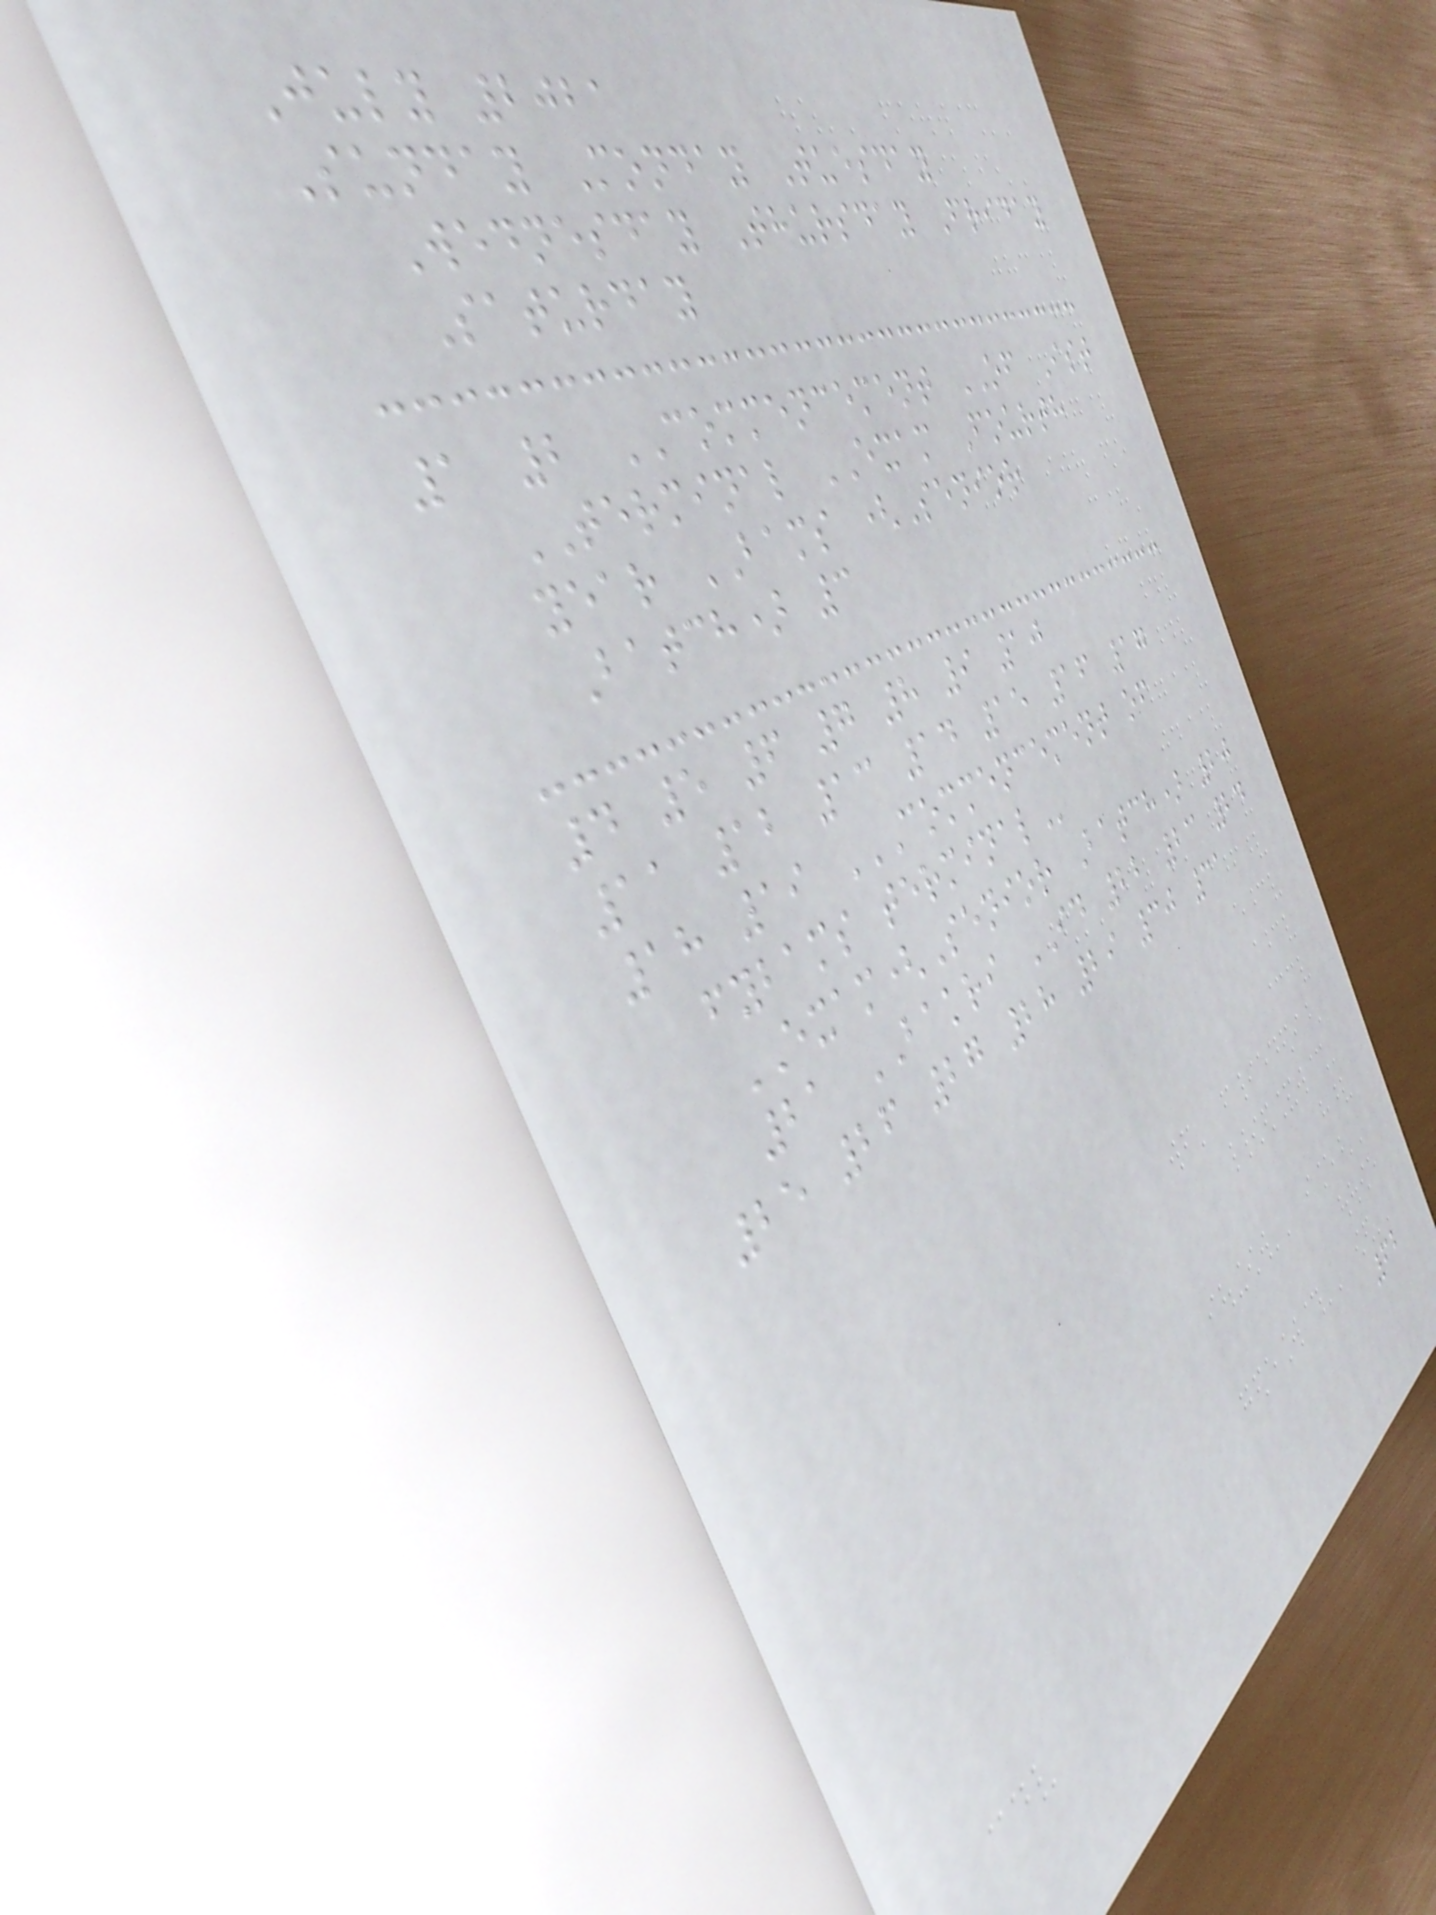July 2021
Sunday Monday Tuesday
Wednesday Thursday Friday
Saturday
1 2 COMMENCEMENT OF Ist
TERMINAL EXAM Fourth
year BAMS (Senior
Batch) 3
4 5 6 7 8 9 10
11 12 13 14 15 16 17
18 19 COMMENCEMENT OF
FYBAMS TERMINAL
EXAM(Senior Batch) 20
21 BAKRI ID 22 23 24
25 26 27 28 29 30 31
62
